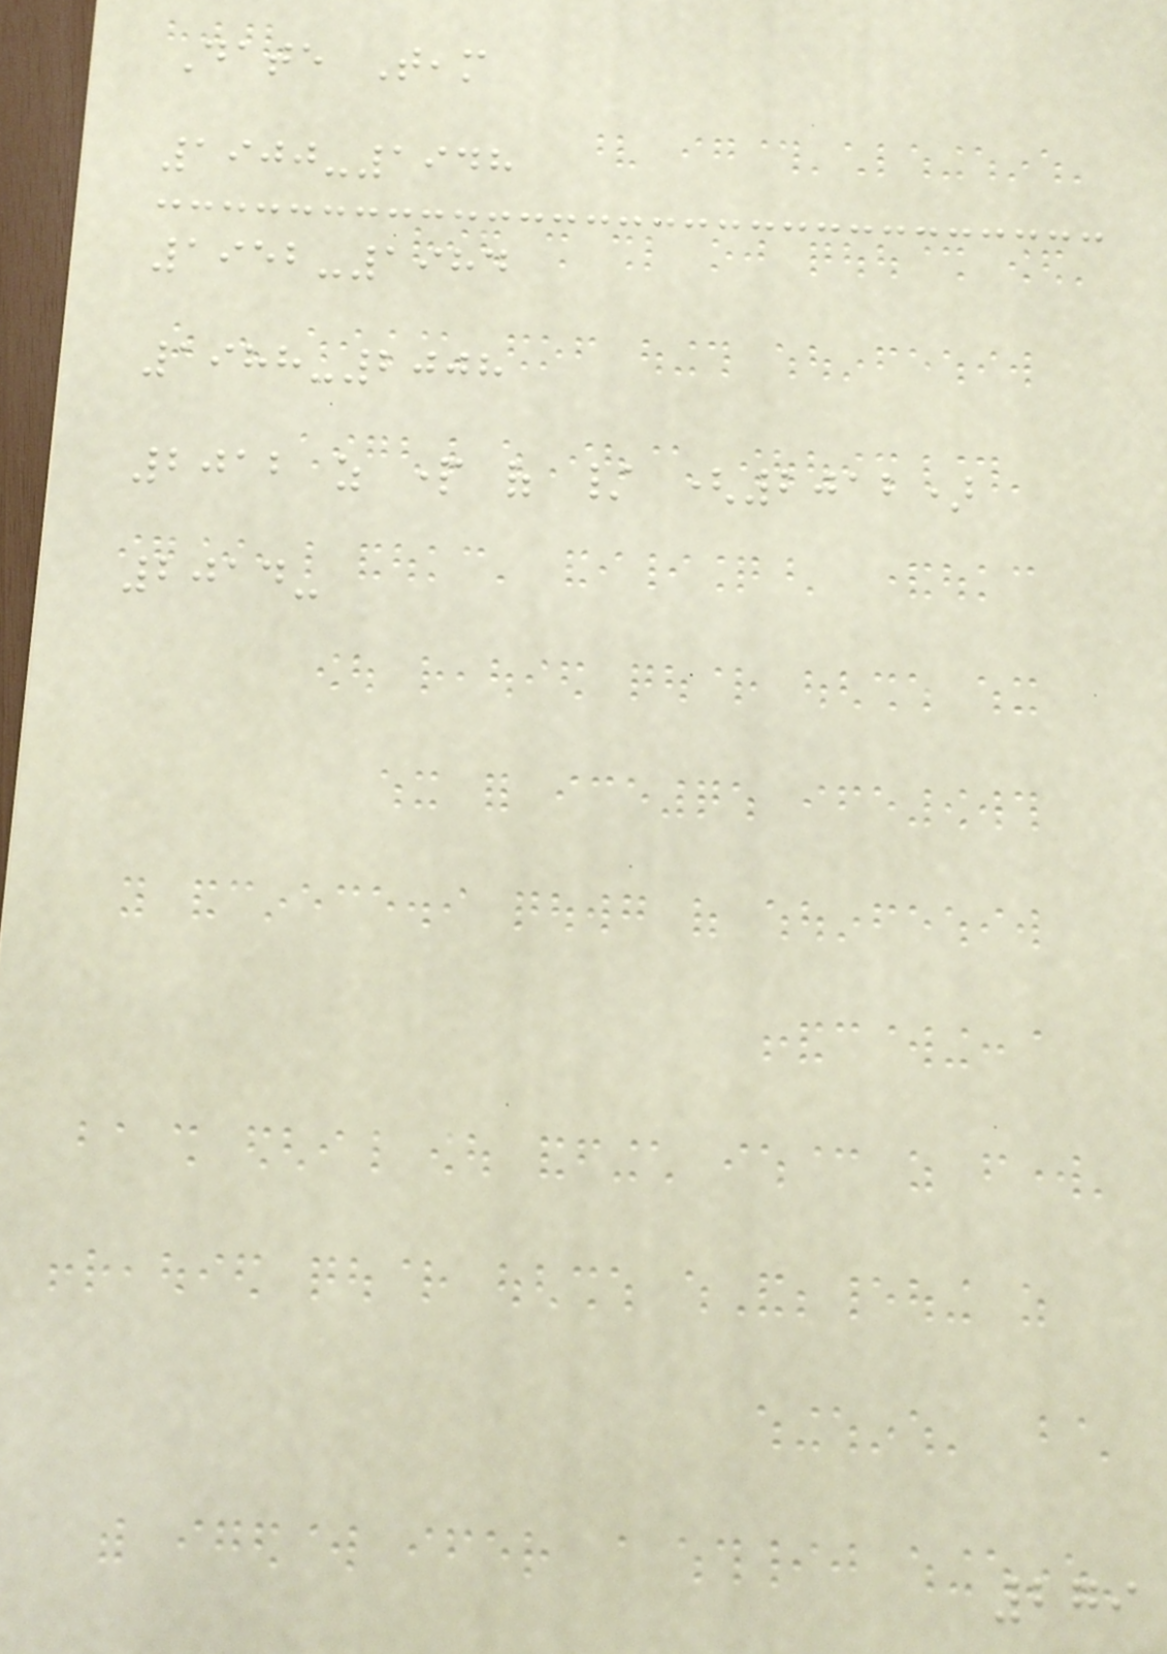Date Team
1900-1948
1952-1984
1988-2008
2012 as part of / (2012)
2014-
279
